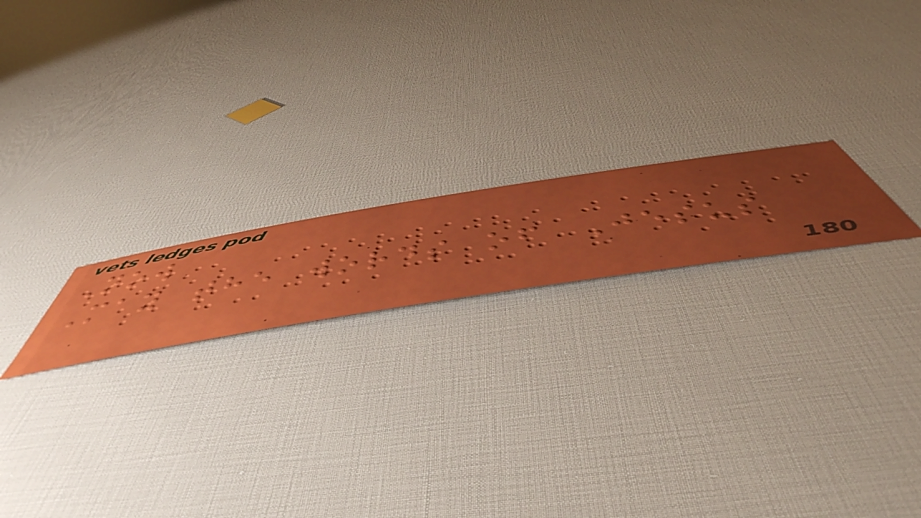Now
May the words of Jesus
